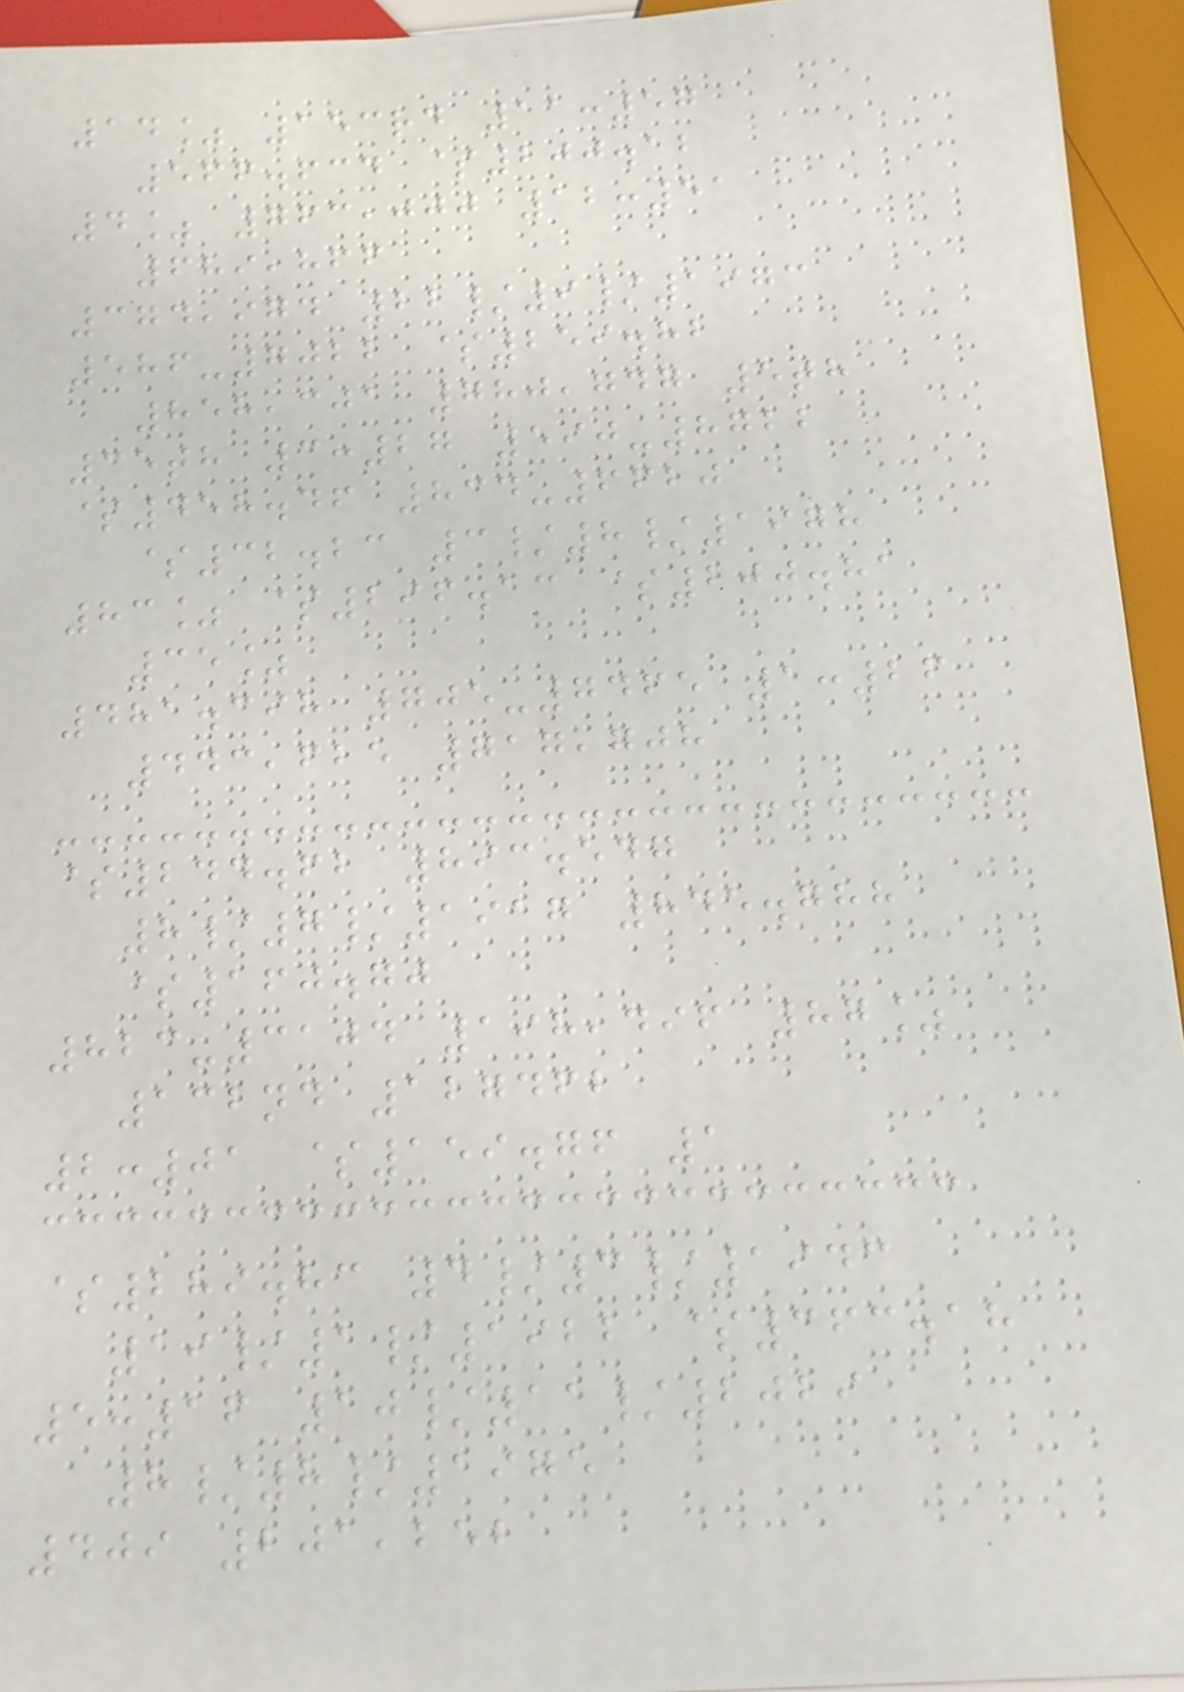14% 153rd 11:57
566.634 $200.12
4% 763,000 12:51
689,866
374,974 22/9/1973
586-7022 $259.82
858,301 780,747 5th
35th 3:27 590-8722
$458.46 834-6620
$32.23 3/8/1978
83% $296.13 $200.81
35%
481.398 705-7465 1:26
443,625 717,708
$244.62 893.547
8/7/1917 845.788
$160.70
823-3104 198,496 87%
132nd 127462
2:01 $159.76 1
$289.83 4/3/1943
19/1/1922 $363.18
5:16 10/11/2029
8/8/1975
409 201,252
